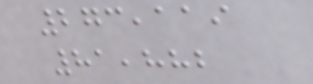273,119
81,882
